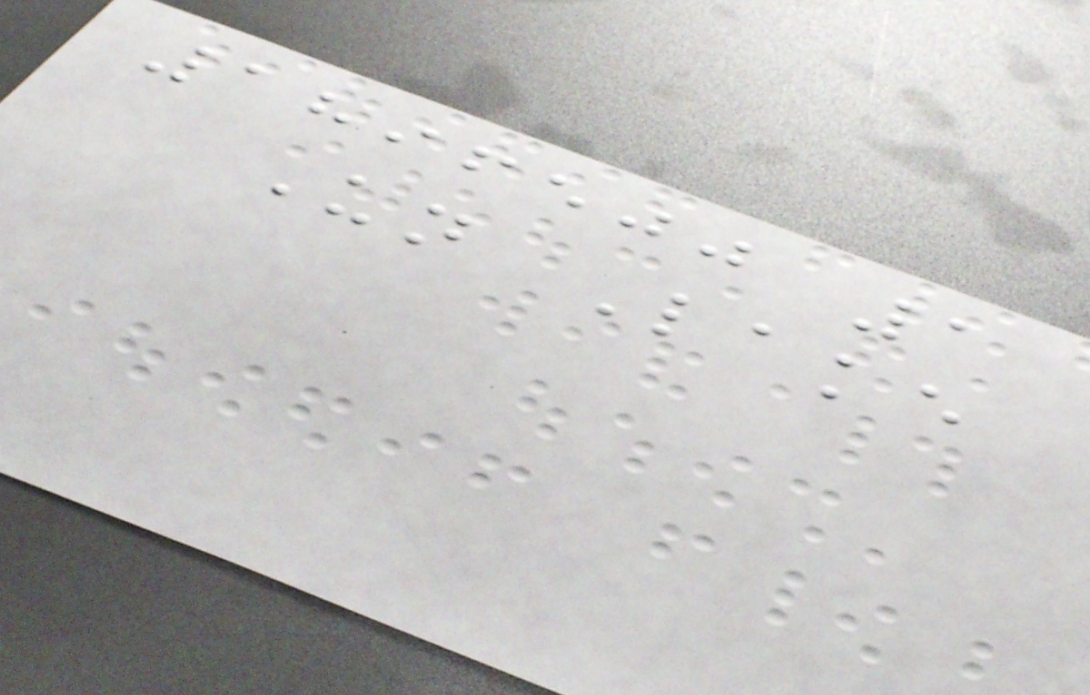1896500 1
Un Lake
